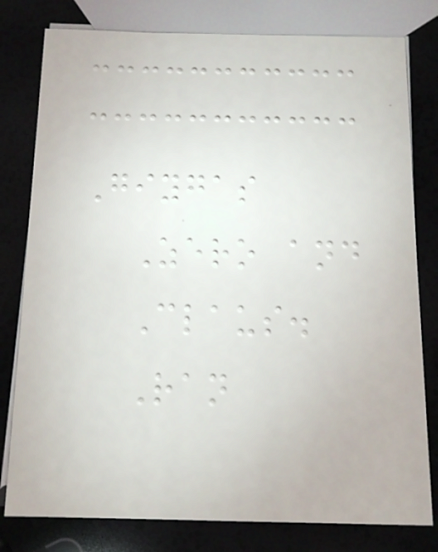Giygas
Zero and
Claus.
Ran
